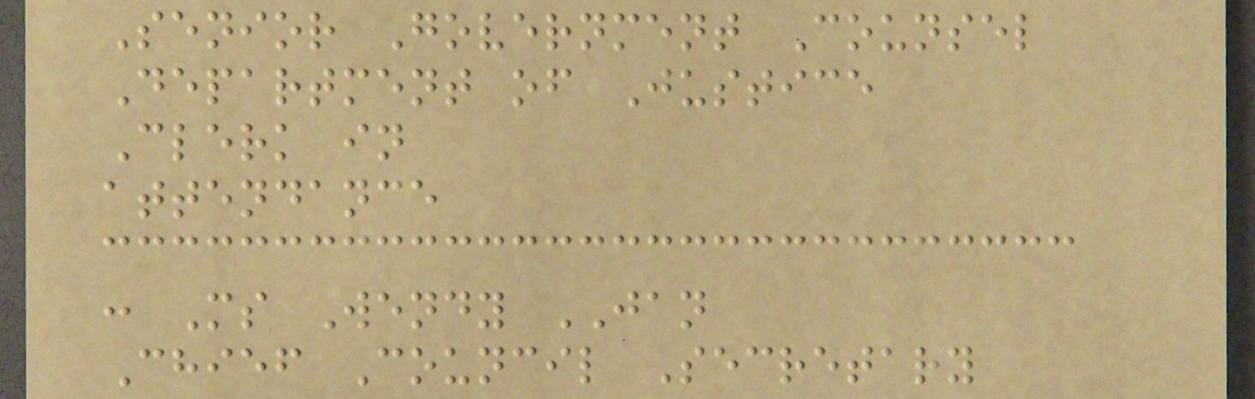Senior Government Counsel
Department of Justice
Clerk in
attendance
: Ms Wendy JAN
Chief Council Secretary
